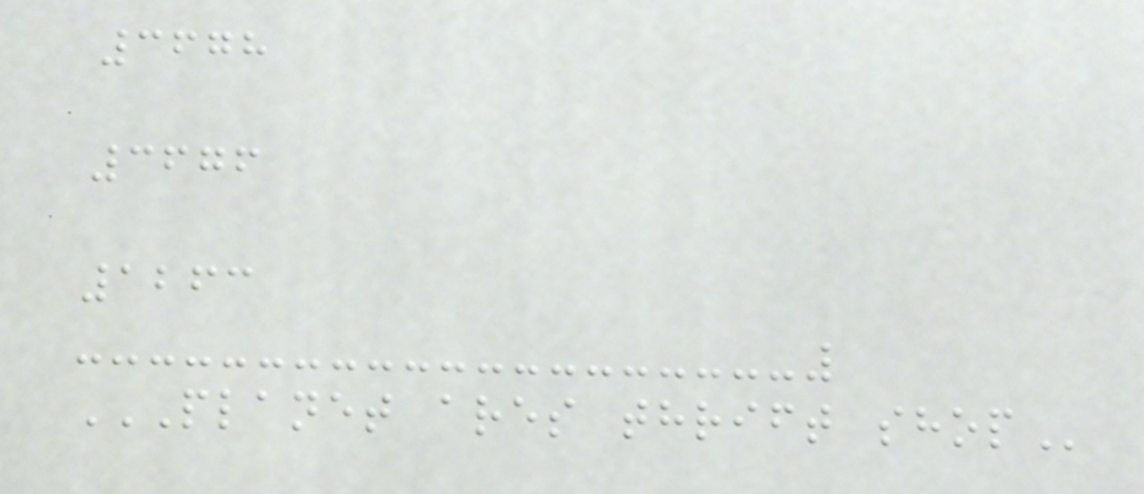3678
3676
1263
PLANET ARES THRIFT SHOP
